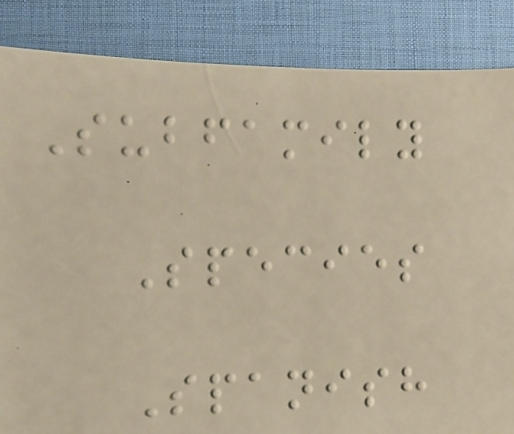Subfamily
Species
Spanish
